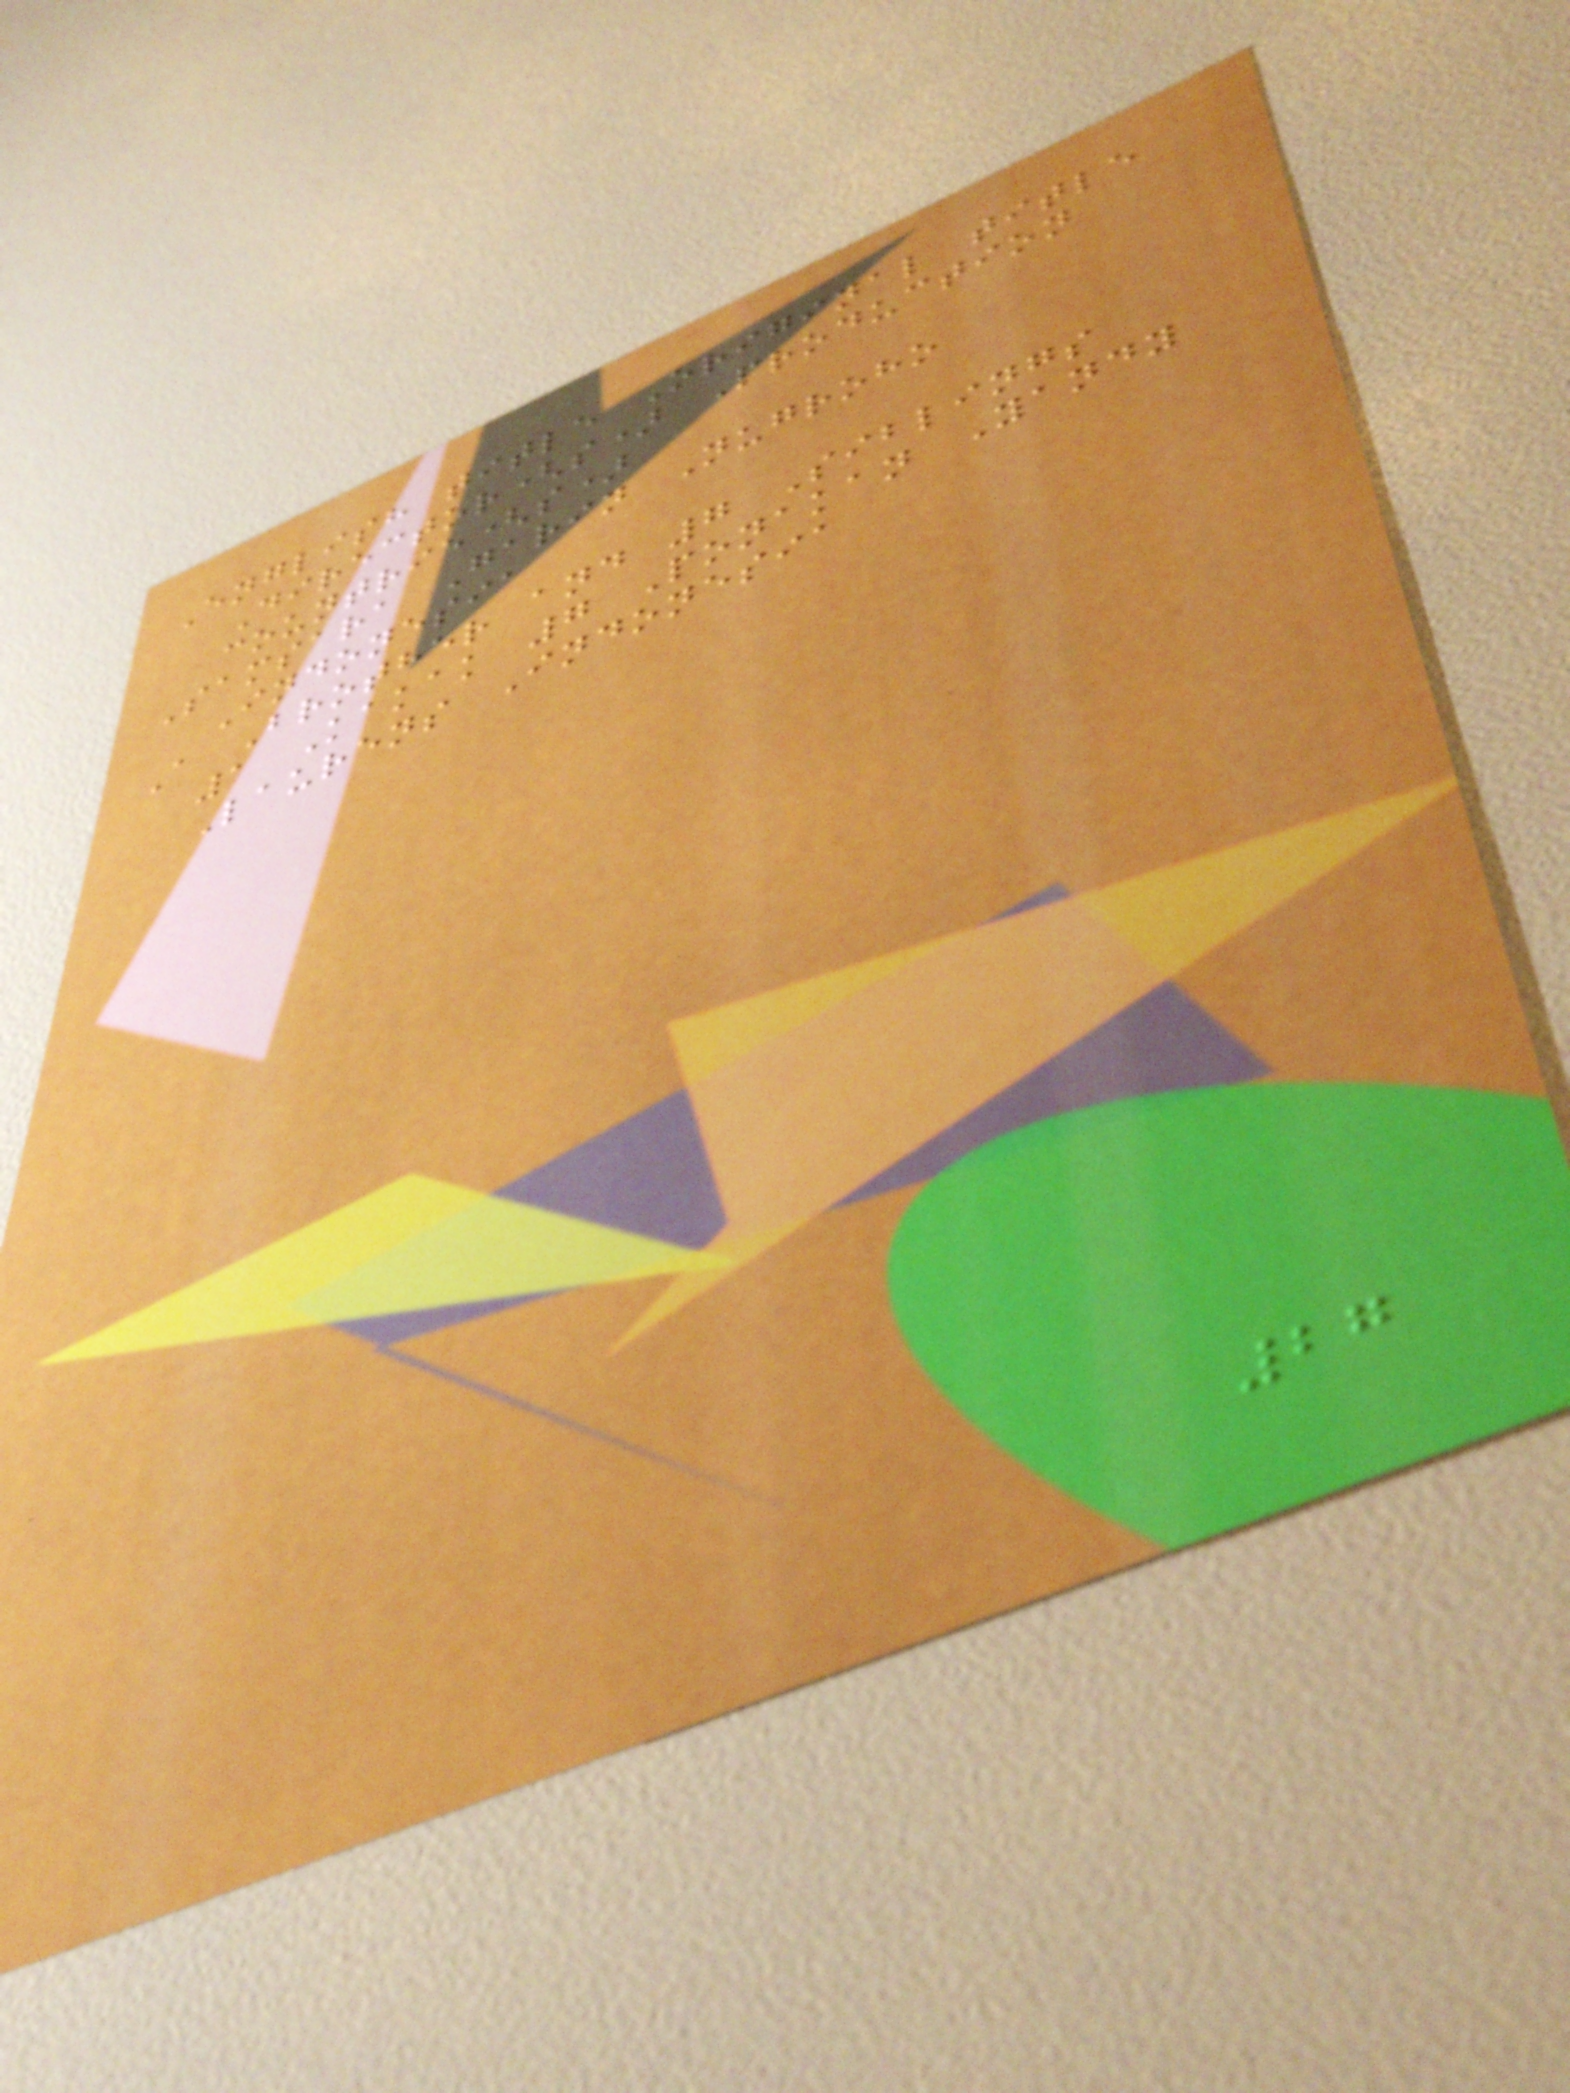English title Original title
Director(s) Production
countrie(s)
Samsara Garin Nugroho
Indonesia
A Brother and 7 Siblings
1 Kakak 7 Ponakan Yandy
Laurens Indonesia
27
